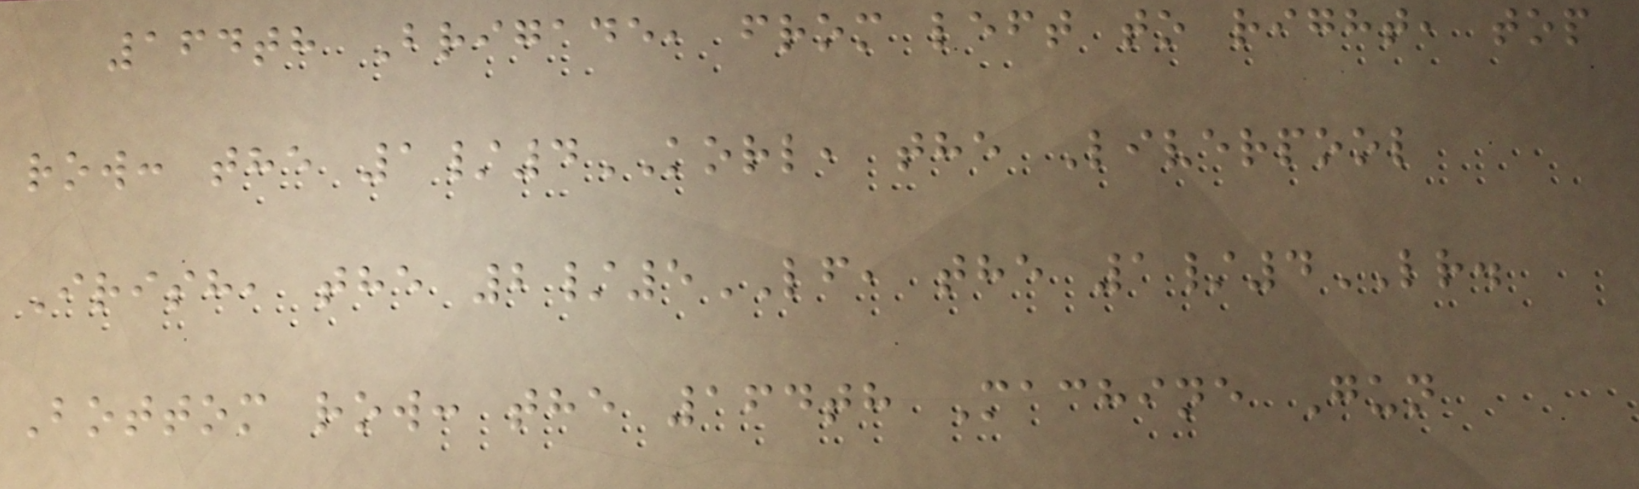164th Brigade, from left to right, top
row: the 1/4KORL, the Liverpool
Irish, the 2/5LF, the 1/4LR.
Bottom row: the 164th Machine Gun
